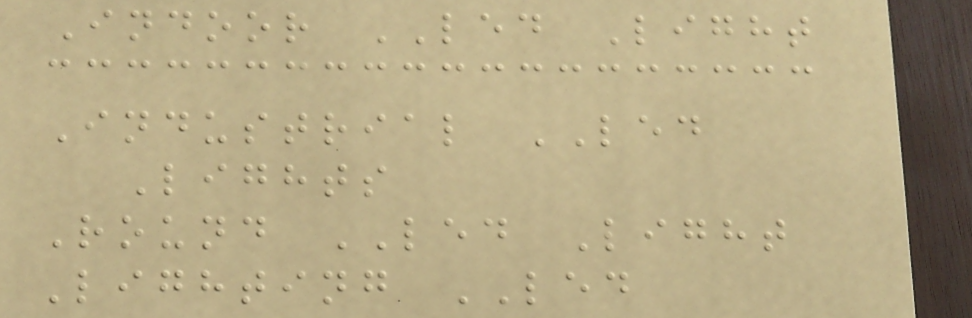Indoor LED Light
Industrial LED
Lights
Round LED Light
Lighting LED
